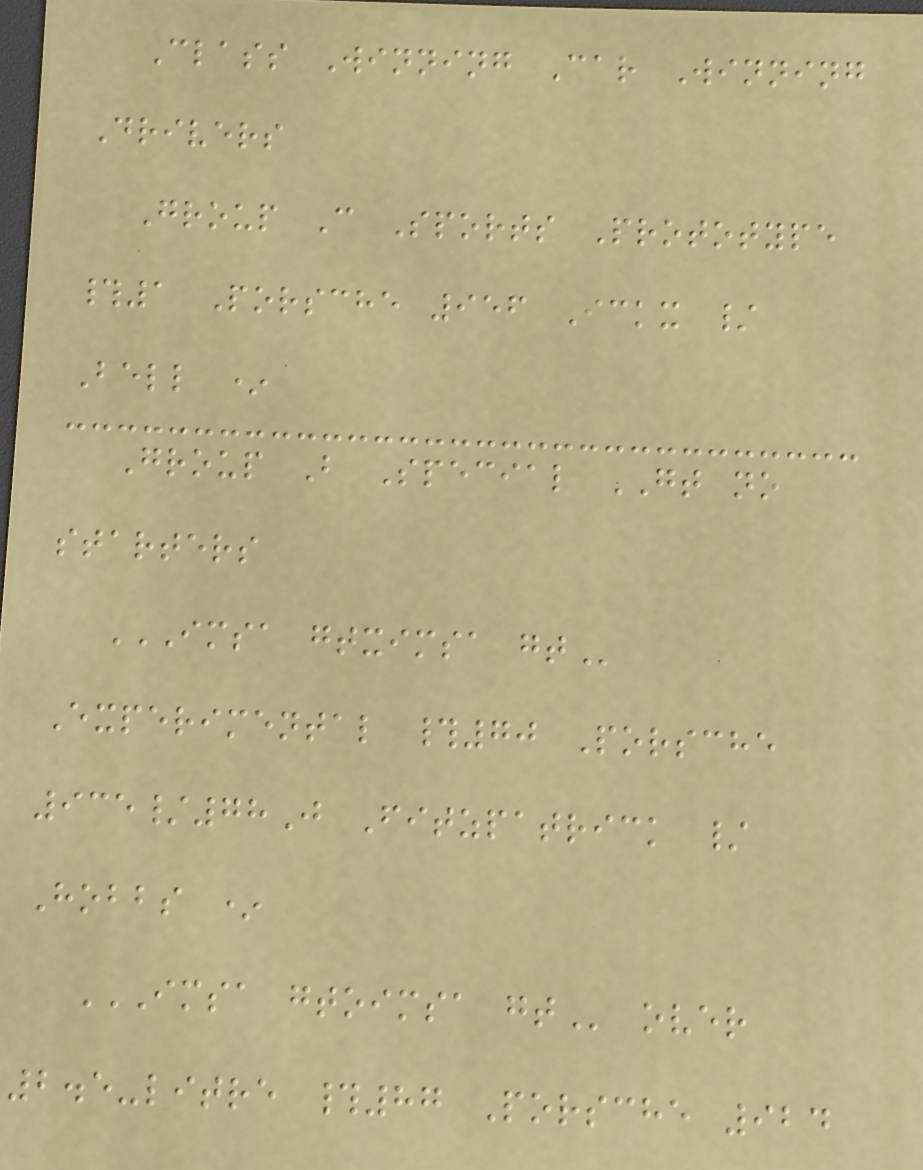Class Winning Car Winning
Drivers
Group C Sports Prototype
#1 Porsche 956 Ickx /
Bell *
Group B Special GT no
starters
IMSA GTXIMSA GT
Experimental #70 Porsche
935/78J Fitzpatrick /
Hobbs *
IMSA GTOIMSA GT over
2.5-litre #87 Porsche 924
